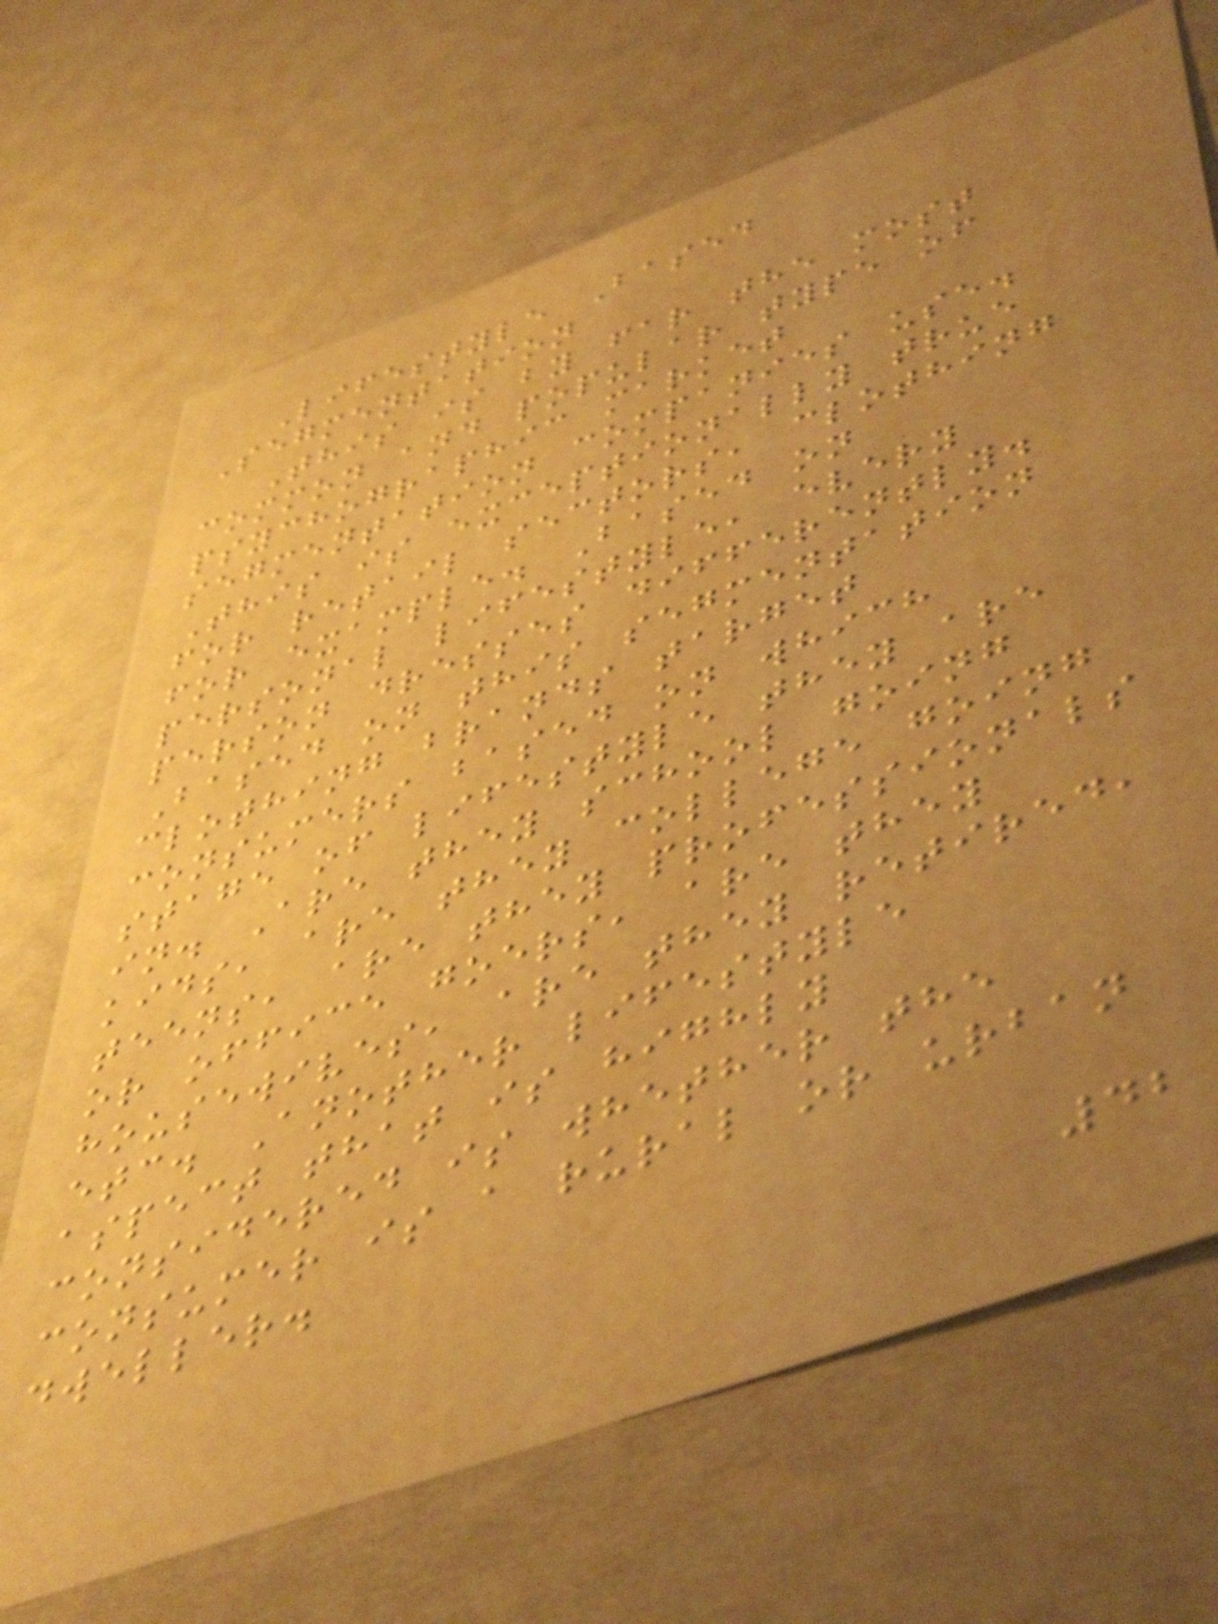Lifestyle Based
Segmentation
This is by far the most
common and popular type of
psychographic market
segmentation companies use.
This is exceptionally true
for retail sectors, clothing
for example. Based on
personal lifestyle, every
person dresses differently.
Based on this segmentation
clothing brands target
consumers based on which
stage of lifestyle they are
in. Are they school going
kids, are they college going
teens, are they professionals
or office goers, are they
housewives, are they retired,
etc. Another lifestyle
aspect that is highly
considered is whether the
consumer is a rural or urban
dweller.
42
